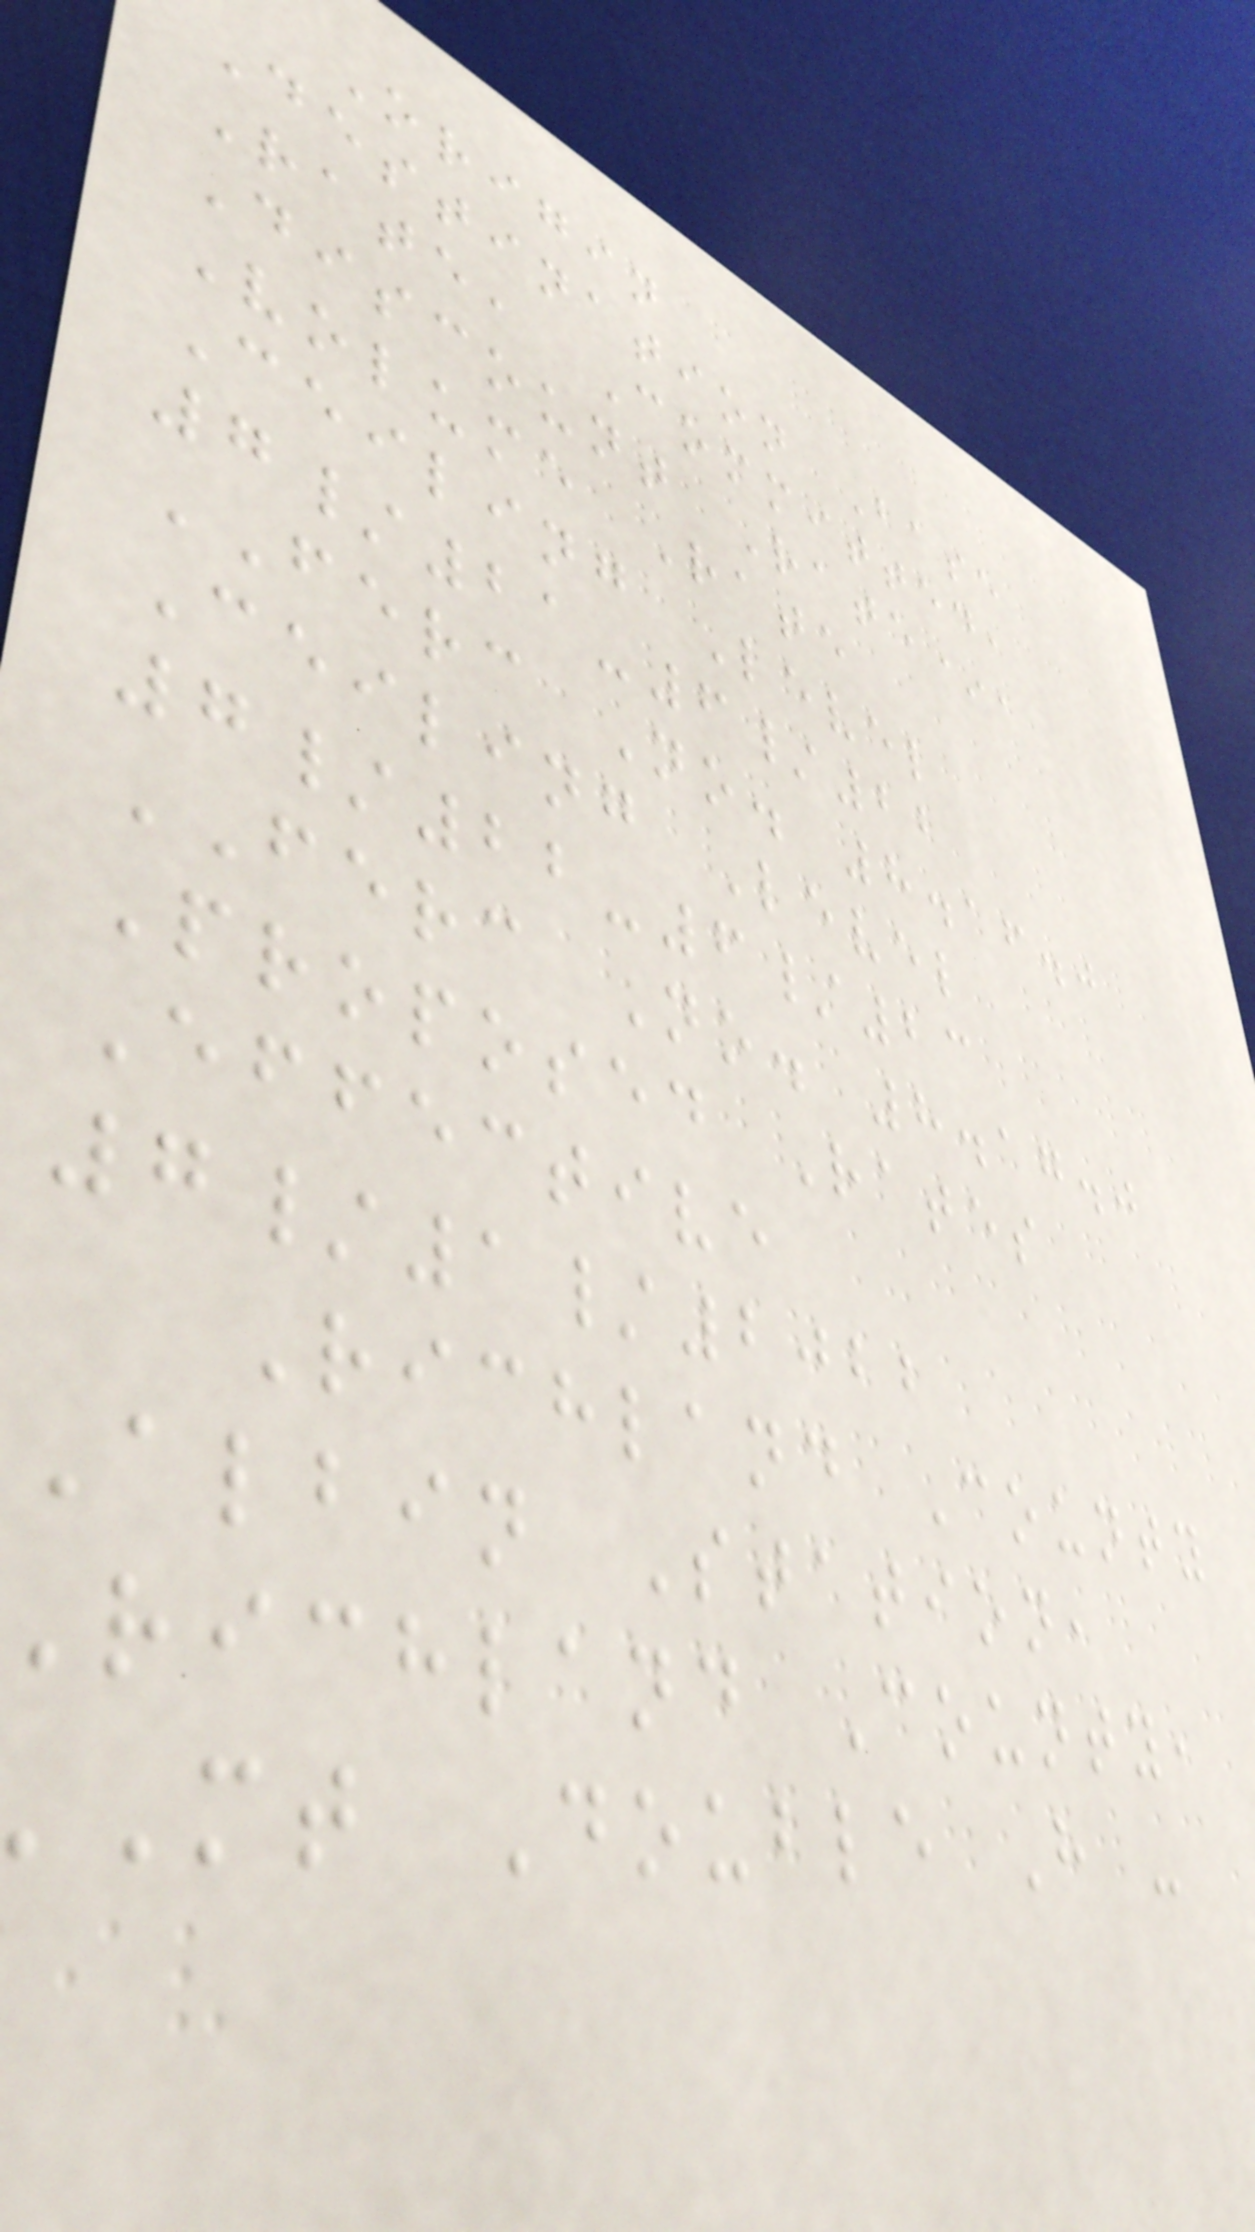Origin
Destination Base
Rate, Committed,
Discount Rate*,
Volume Rate
Ceiling Level
7/21-6/22
FERC No. 8.16.0
Ceiling Level
7/22-6/23
FERC No. 8.17.0
Proposed Rates
Effective
7/1/2022
Richland County
Albin Station,
richland County,
mt Double H -
